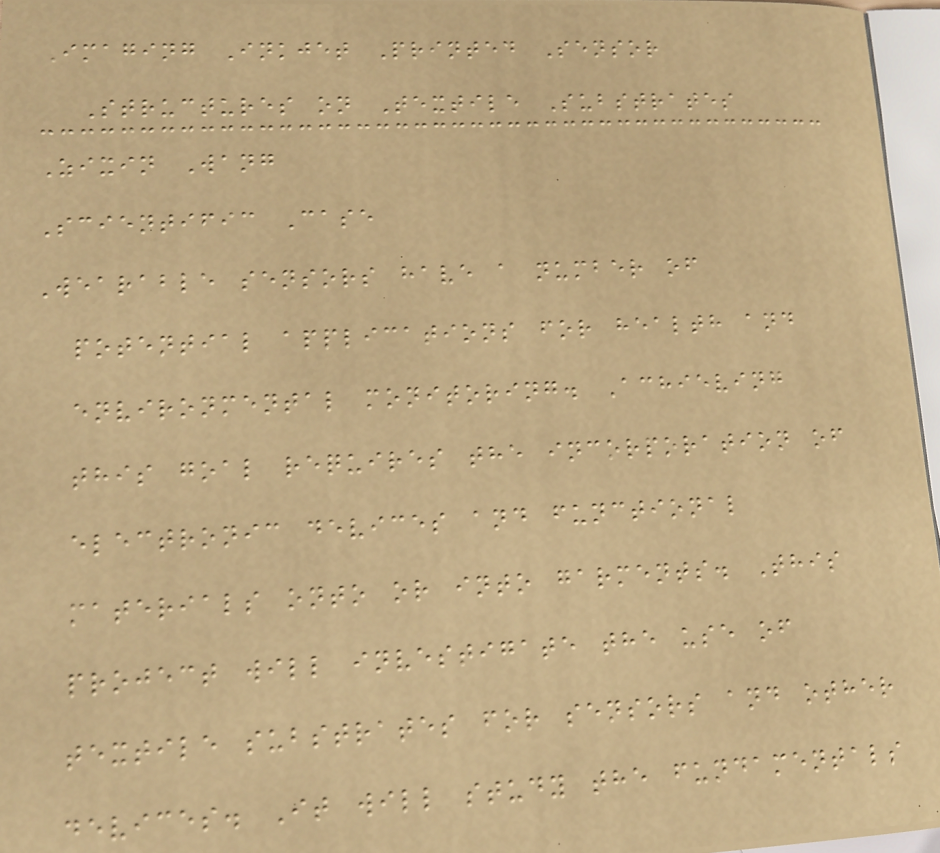Imaging Inkjet Printed Sensor
Structures on Textile Substrates
Zixin Wang
Scientific Case
Wearable sensors have a number of
potential applications for health and
environmental monitoring. Achieving
this goal requires the incorporation of
electronic devices and functional
materials onto or into garments. This
project will investigate the use of
textile substrates for sensors and other
devices. It will study the fundamentals
